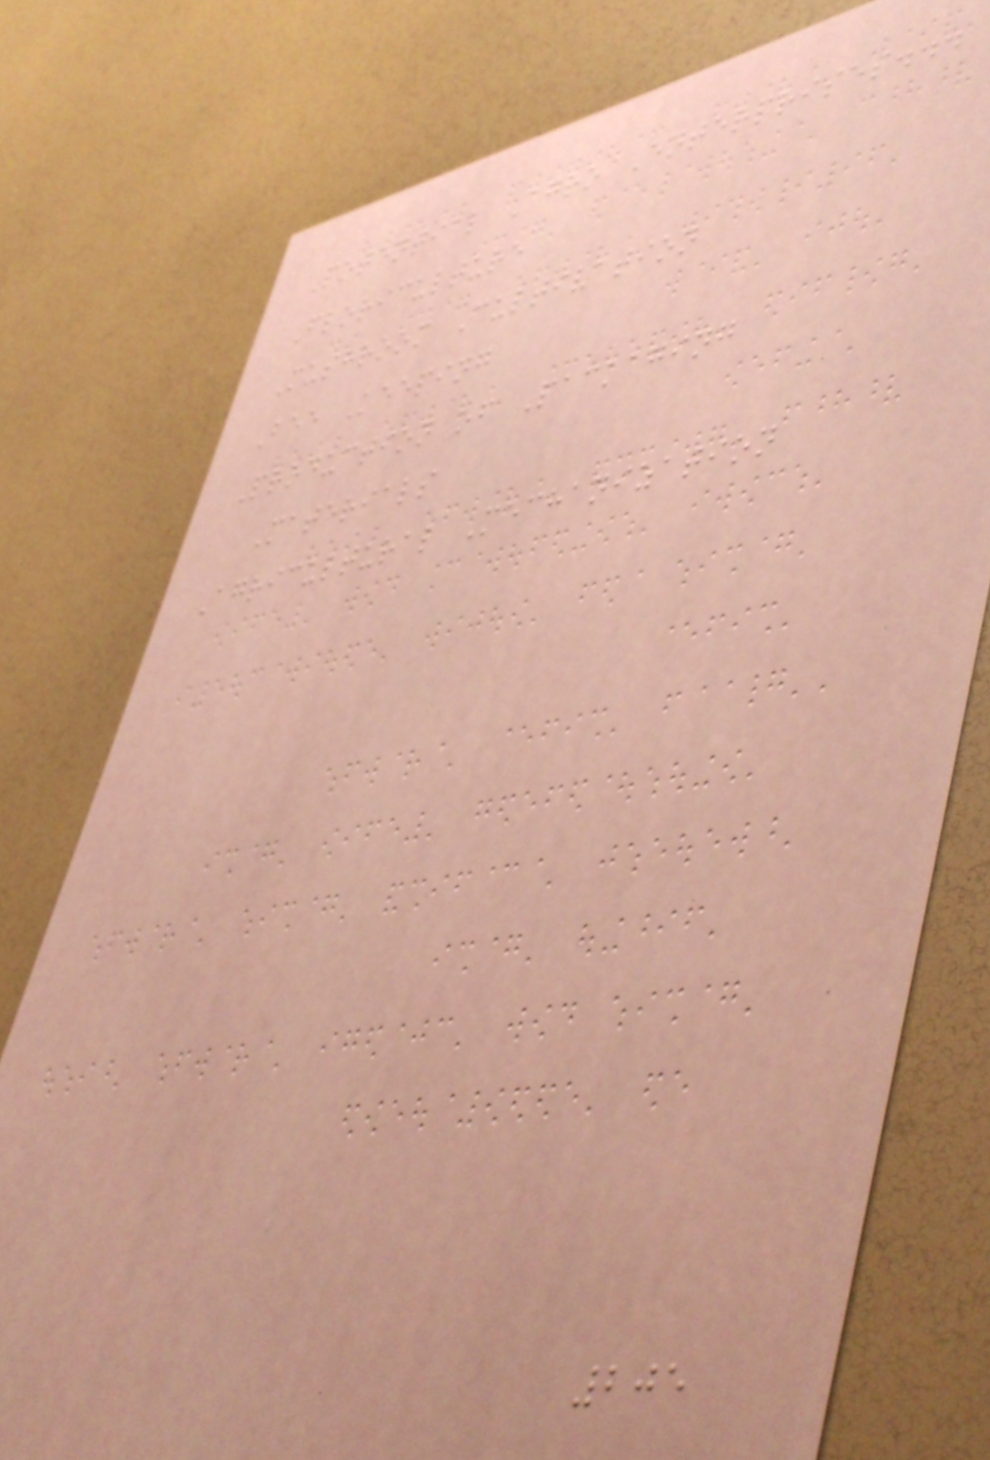Potential Agro Enterprises...
Floriculture
Mushroom Cultivation
Bee Keeping
Production of Packaging
Materials
Agricultural Mechanization
205
